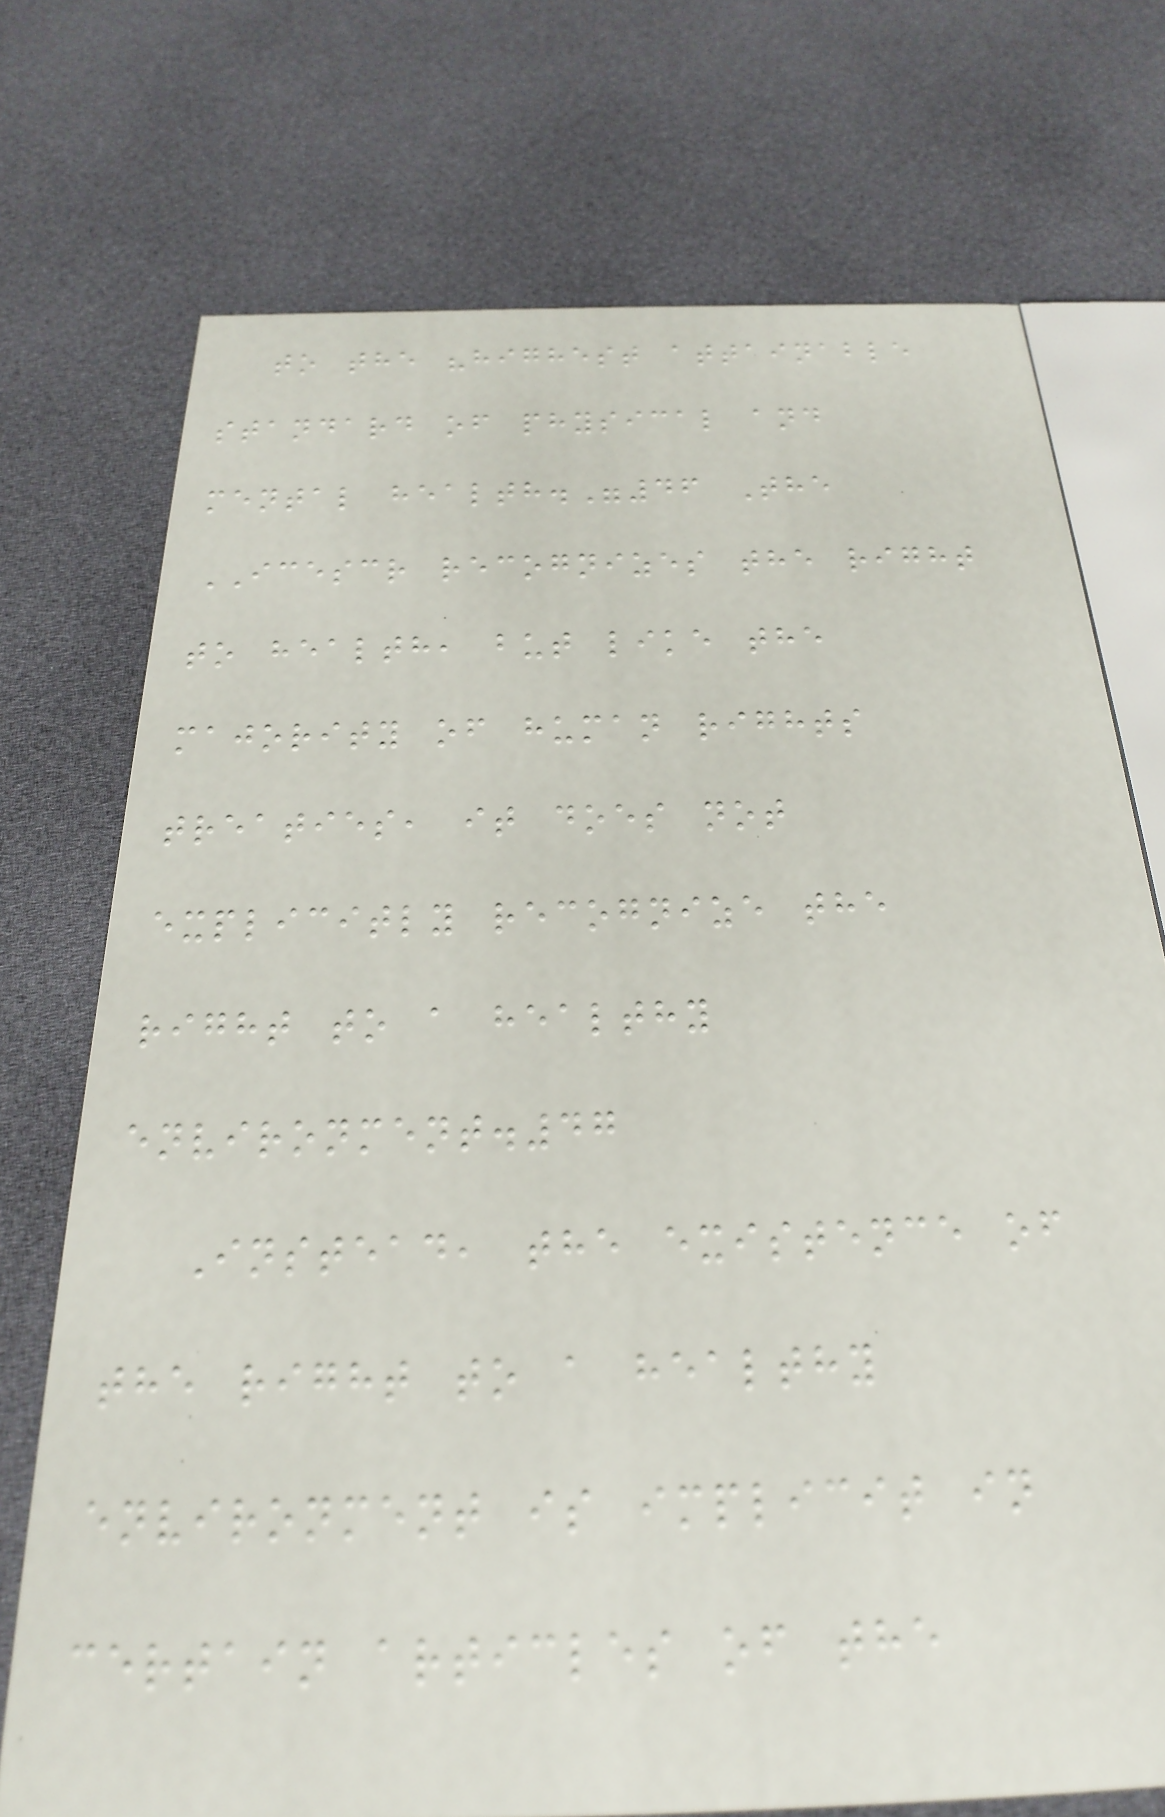to the "highest attainable
standard of physical and
mental health."46 The
ICESCR recognizes the right
to health, but like the
majority of human rights
treaties, it does not
explicitly recognize the
right to a healthy
environment.47
Instead, the existence of
the right to a healthy
environment is implicit in
certain articles of the
